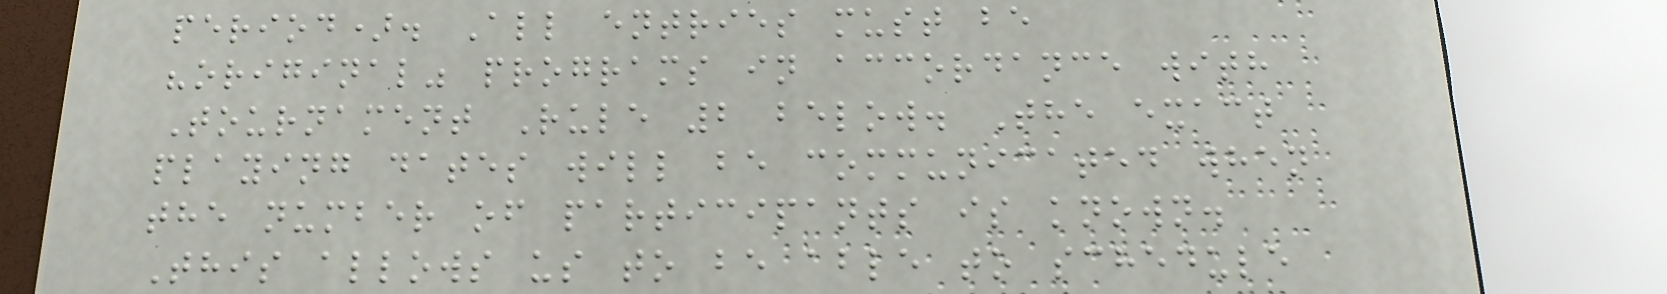period). All entries must be
"original" programs in accordance with
Tournament Rule 2 below. The exact
playing dates will be communicated when
the number of participants is known.
This allows us to be able to schedule
